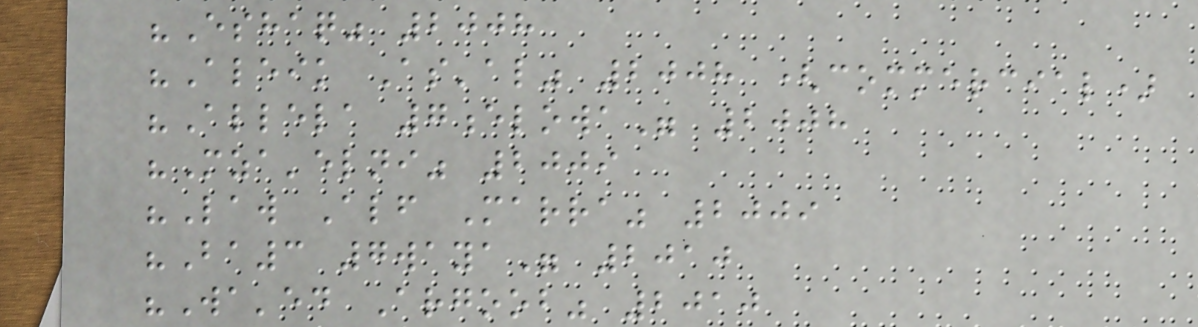"Eshaq" 2008
"Aleik As'al" 2008 (commercial)
"Allela 7elowa" 2008
"Mza'elni" 2009
"Law Alf Marra" 2009
"Ba3 7waya" 2010
"Wa'ed Argoob" 2010
